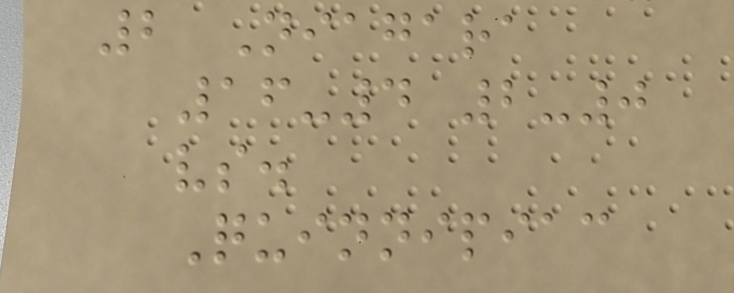2 Niagara
16-4 2-0
vs.
Quinnipiac
